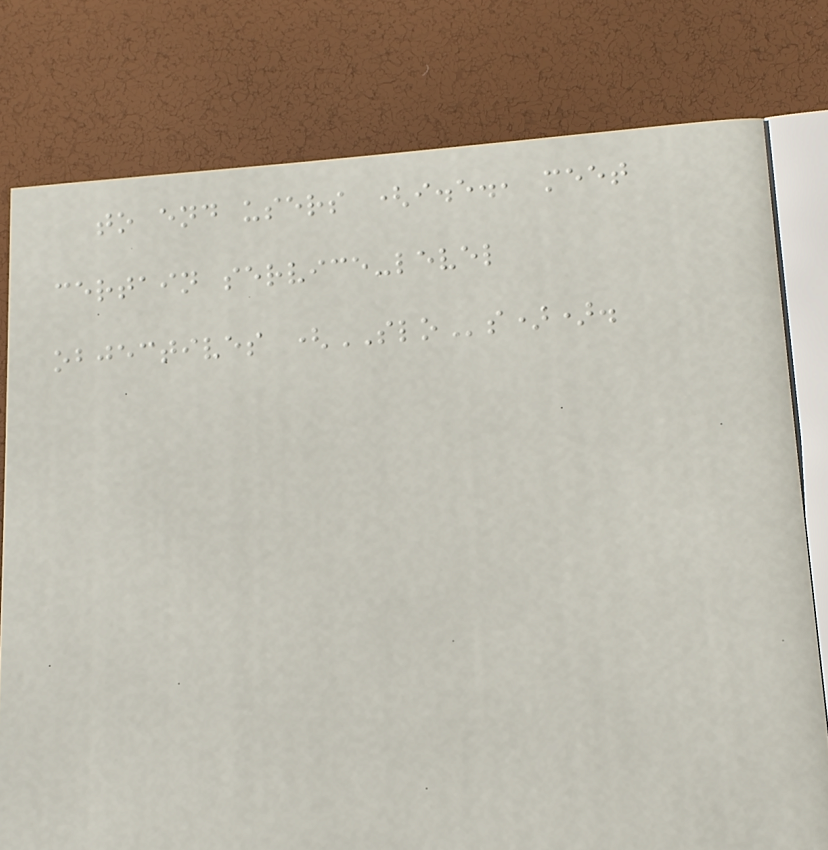to end users (i.e., meet
certain service-level
objectives (SLOs)).
